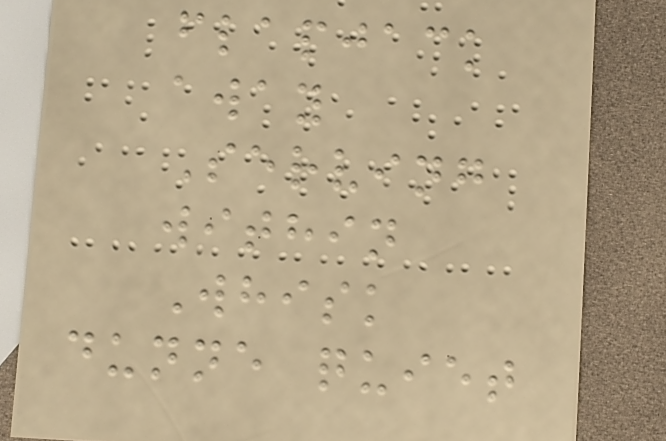flapjack
away
Serving
within
Whisk
dunne quiet
